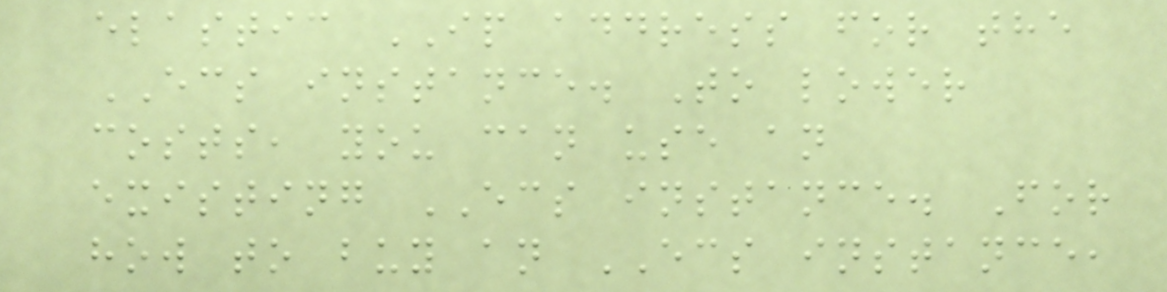elastic IP address for the
ECS instance. To lower
costs, you can use an
existing ECS instance. For
how to buy an ECS instance,
